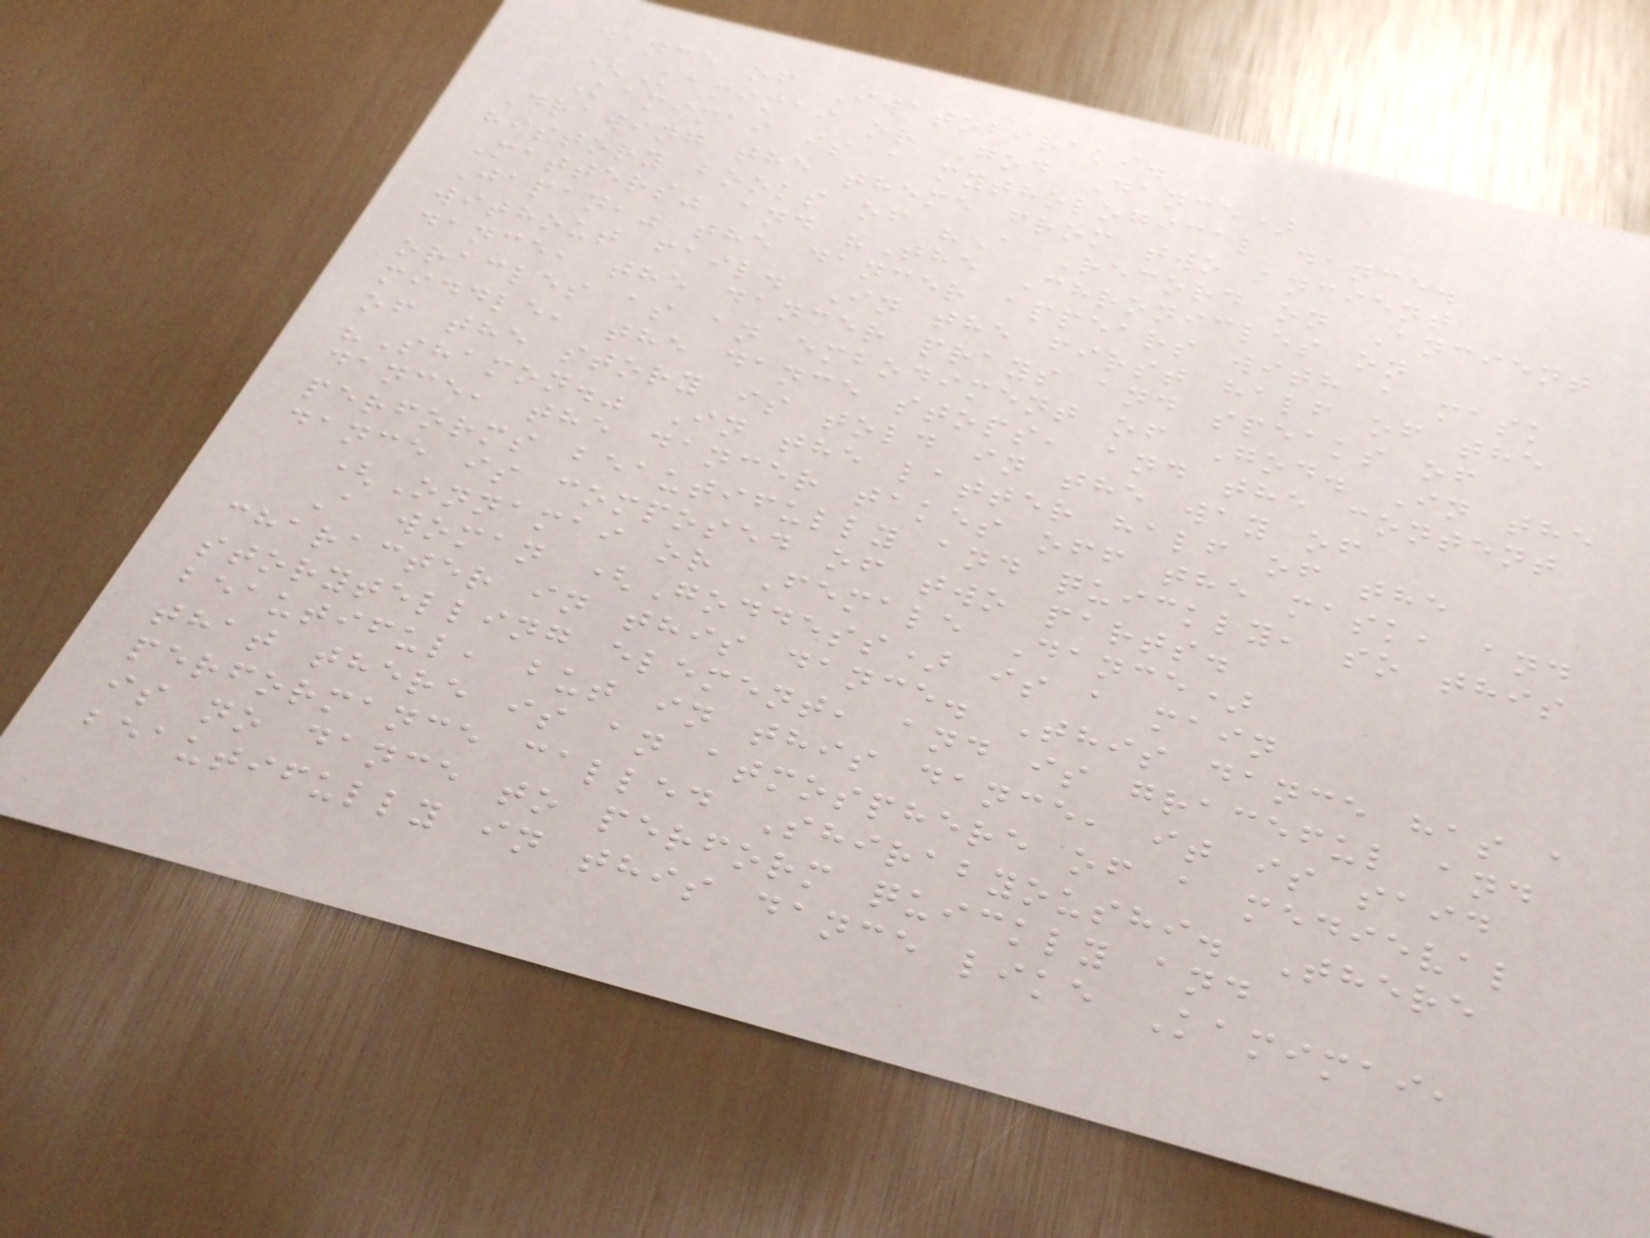dance of Iwatobiraki.
(Kamimai or God Dance)
Kamimai is a mythological dance.
Drawing the theme from two ancient
history books of "A Record on Ancient
Matters" and "The Chronicles on
Japan," the dancer appears with a mask
without fail. In the first half of the
dance, the dancer prays and speaks of
oracles as an embodiment of God. In the
middle, the dance stops, and the content
of the story is told in the way of
"Shamon." In the latter half of the
dance, the dancer takes off the mask, and
performs beautifully and quickly, so this
dance is composed of two parts.
(Onnamai or Female Dance)
A woman (Goddess) is a main
character in this dance. This dance has a
storytelling element, and is graceful and
beautiful, but in this dance, it is said
that there is an atmosphere of a medieval
performance called Shirabyoushi. There
is no dance to perform quickly and
beautifully in this dance like Kamimai,
